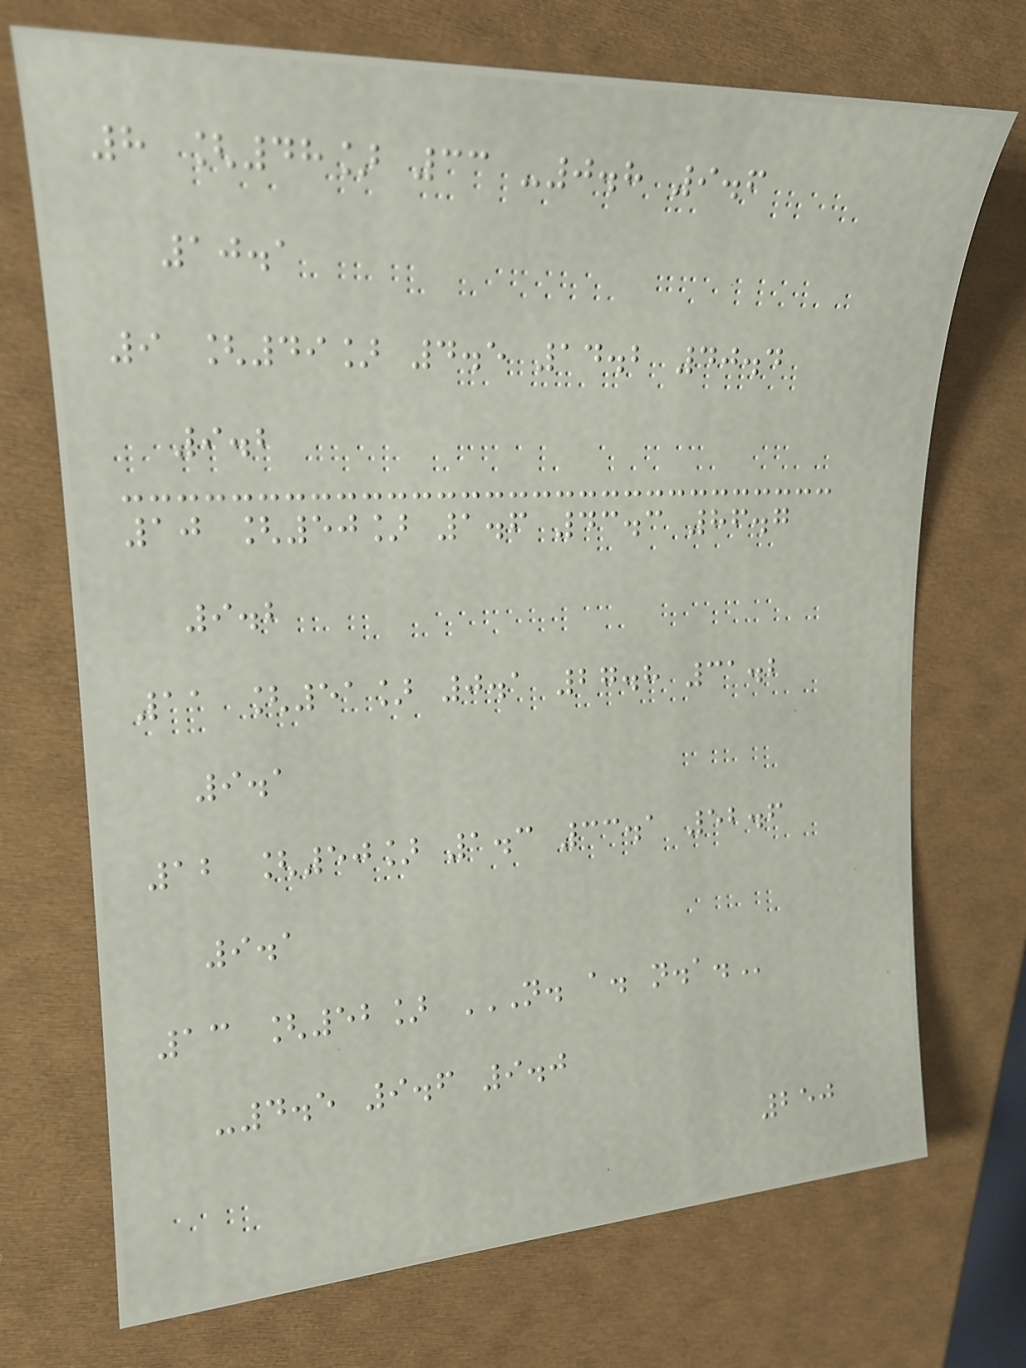8 [48] 33 -0.8 9.6
10.1
9 [49] 4.5 14.2 40.4
9.2
10 [50] 1.6 43.3 86.7
9.2
11 [51] 0.1 27.8 31.2
9.1
12 [50] 1.3 33.1 52.6
9.1
13 [52] N. A. N.A.
-4.5 9.6 9.0
250
